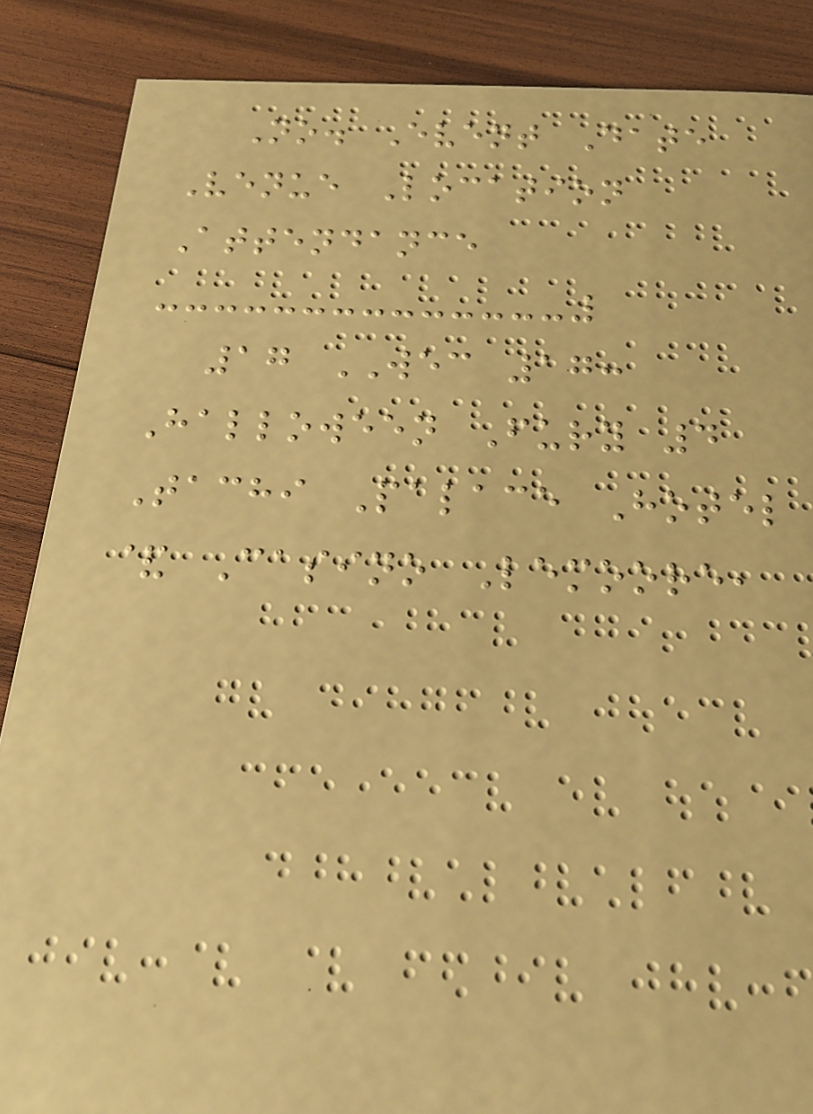No. Event Date
Venue Location
Attendance
17 WEC 17:
Halloween Fury 4
Tachi Palace Hotel
& Casino Lemoore,
